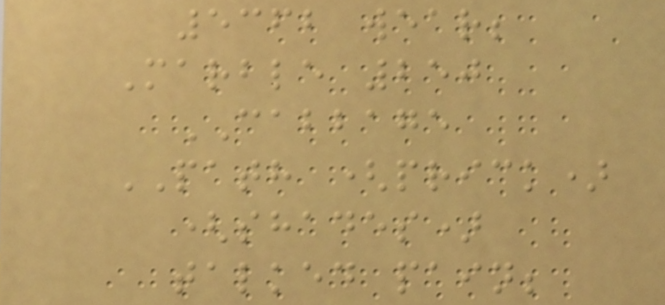5362 wear;
Marble 250
CABBAGE
PATH (prick)
(shades)
talked pain;
